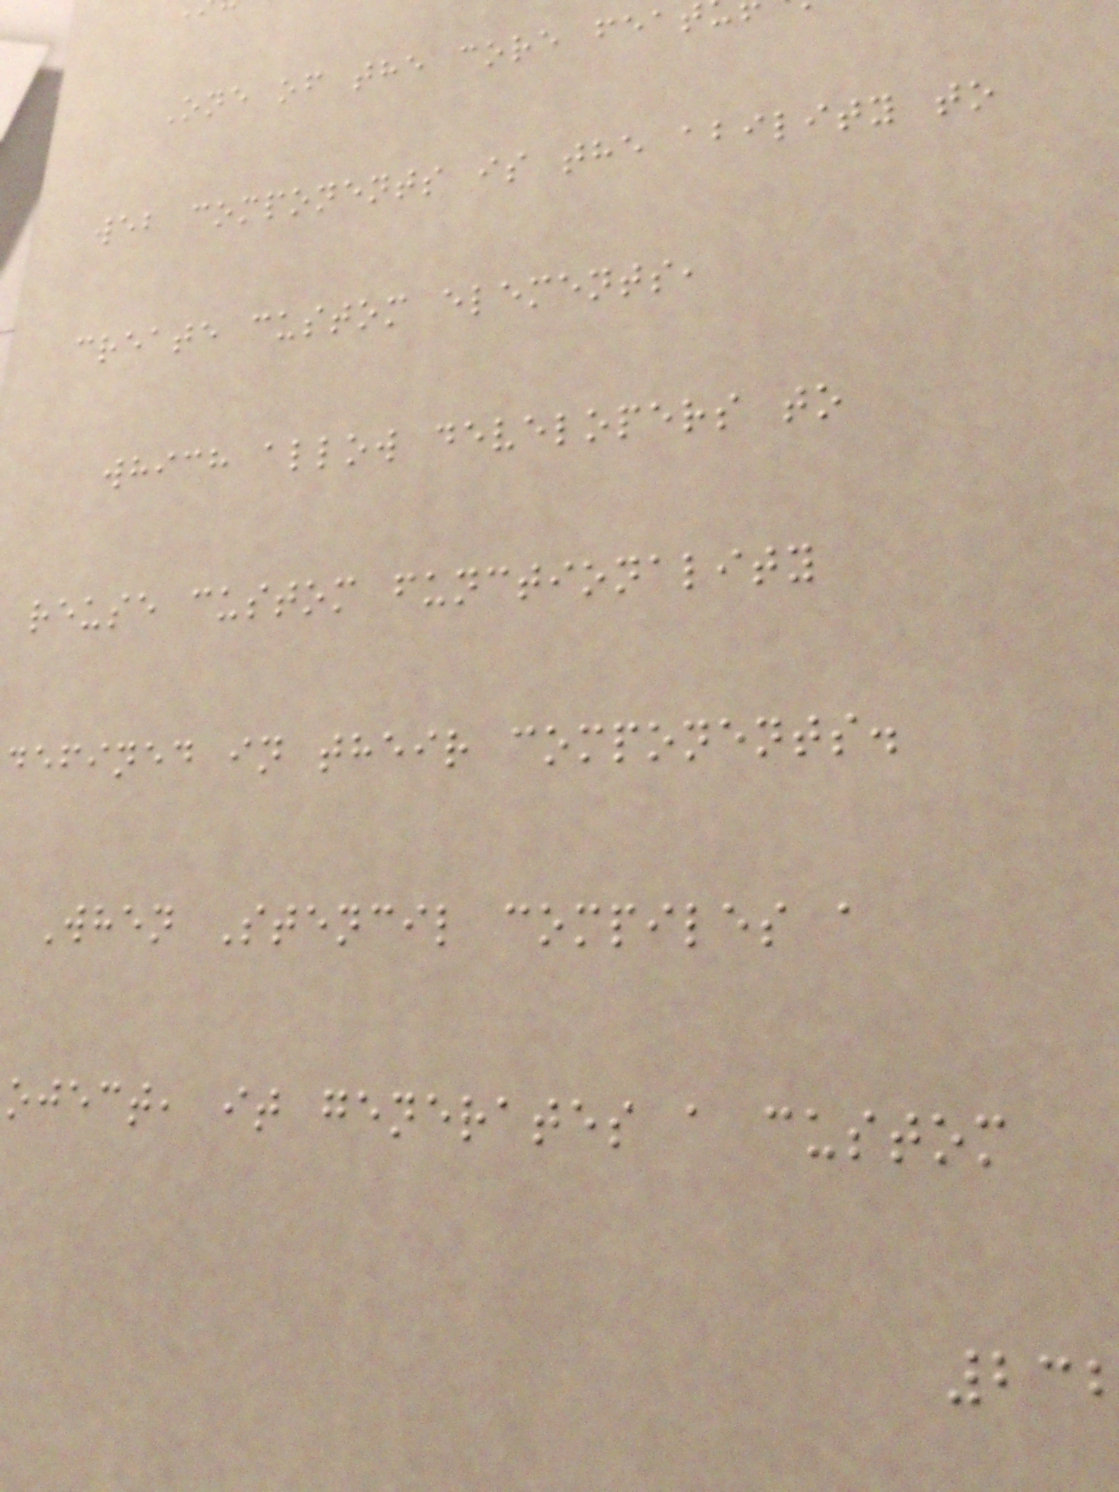One of the core feat
web components is the ability to
create custom elements,
which allow developers to
reuse custom functionality
defined in their components.
When Stencil compiles a
oject, it generates a custom
